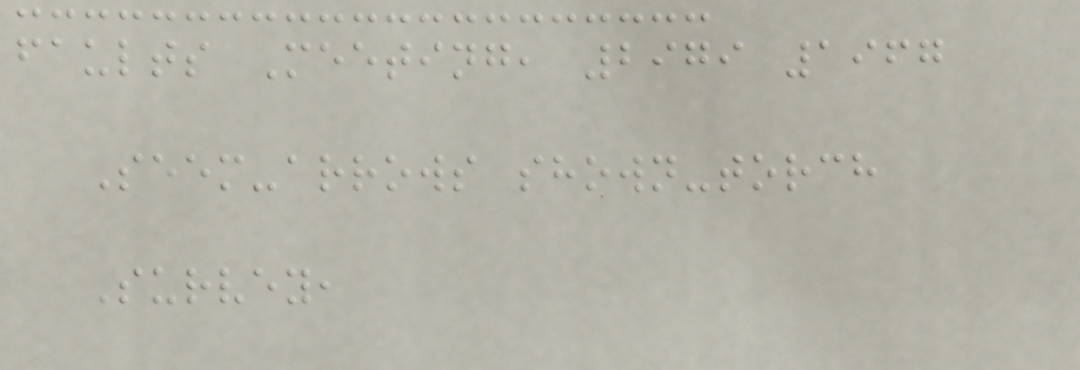faults Meeting, 2979 1967
Seem-arrows shown-torch
Survey,
